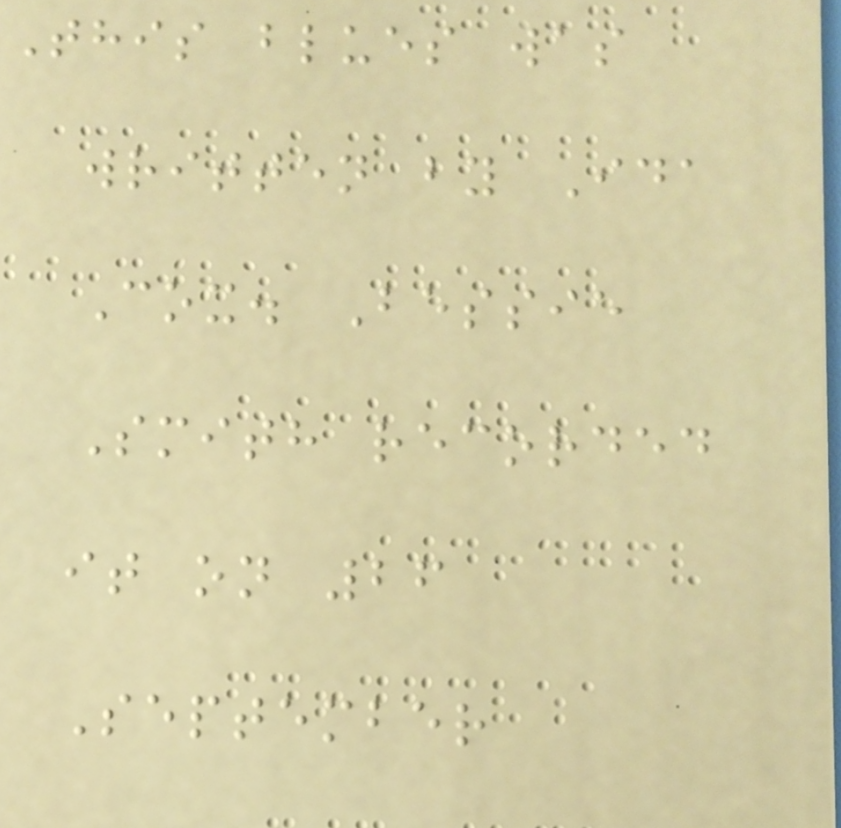This blues was
written by Ida
Cox. Bessie
Smith recorded
it on 26
September
